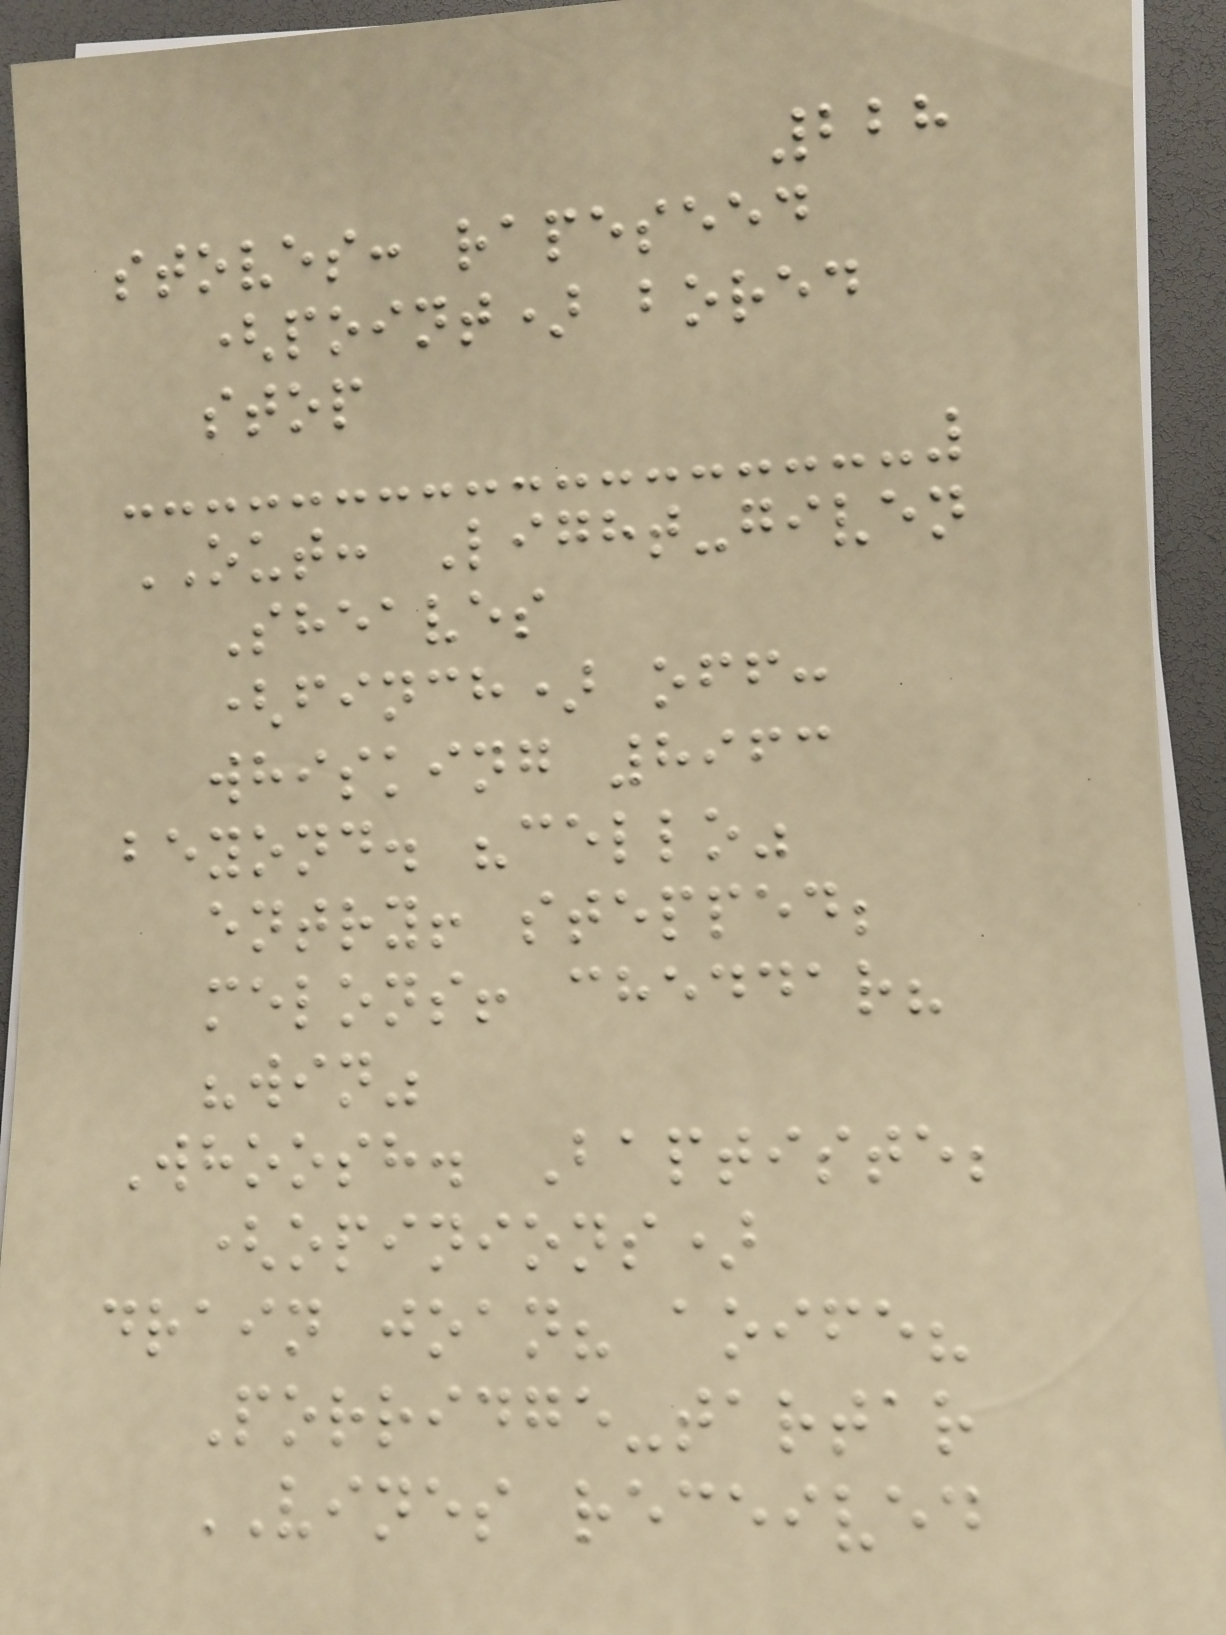228
stoves: rapeseed
(point) bored
stop
OUT: Light-given
Sheaves
(finch) off:
whisking 8963
beyond. "cello"
entry! stepped;
melons! cheddar?
"win"
Whoosh. Baptiste;
(opinions)
drain joan? aoife?
Porridge-tartar
VINES received
